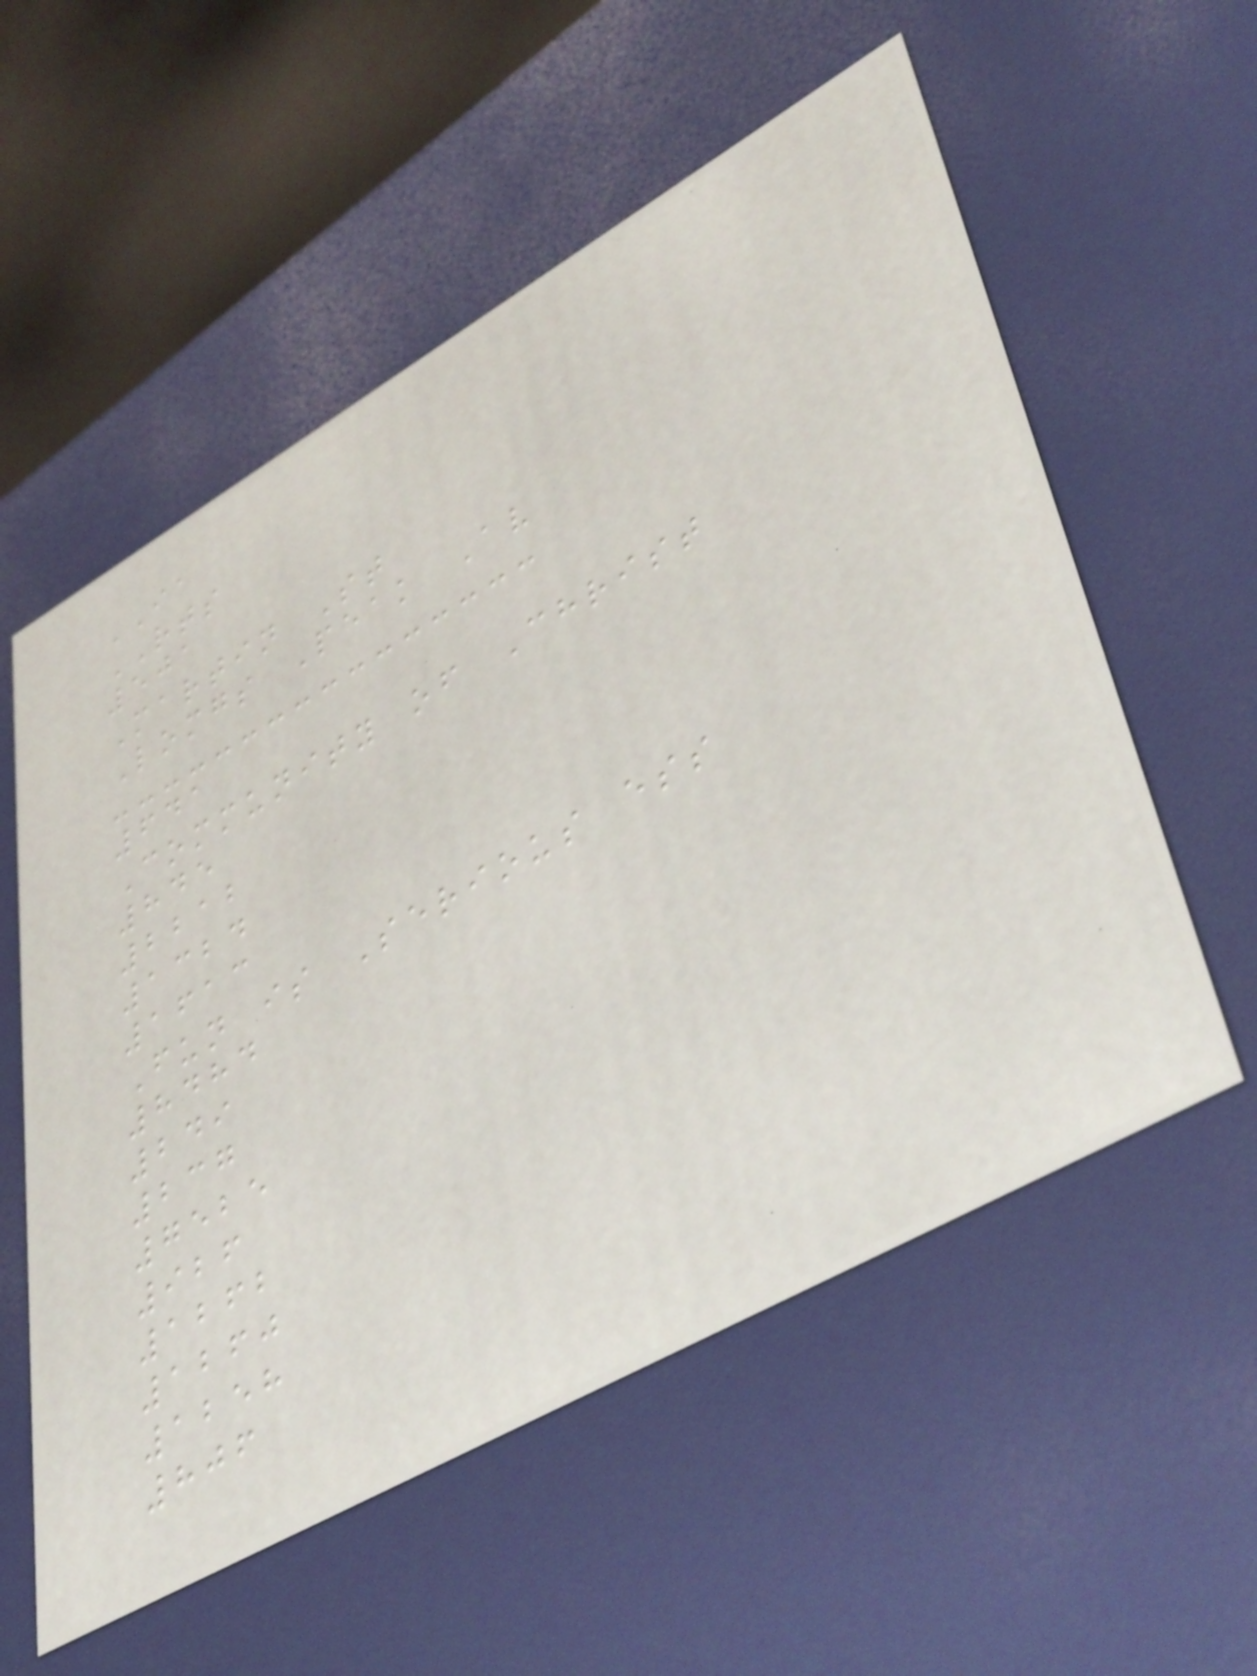IA
RTS
501
Martin St
Lomgs Peak Av
641
Community of Christ
845
2212
1324
1613
Fun is Serious ess
8484
249
237
7525
926
1262
1260
1258
806
